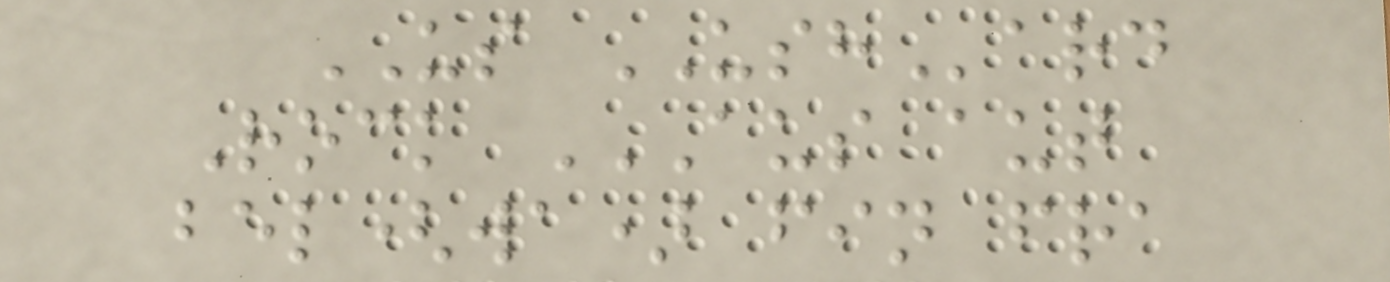US USHard
Rock AUS AUT
BEL(WA) FIN FRA
